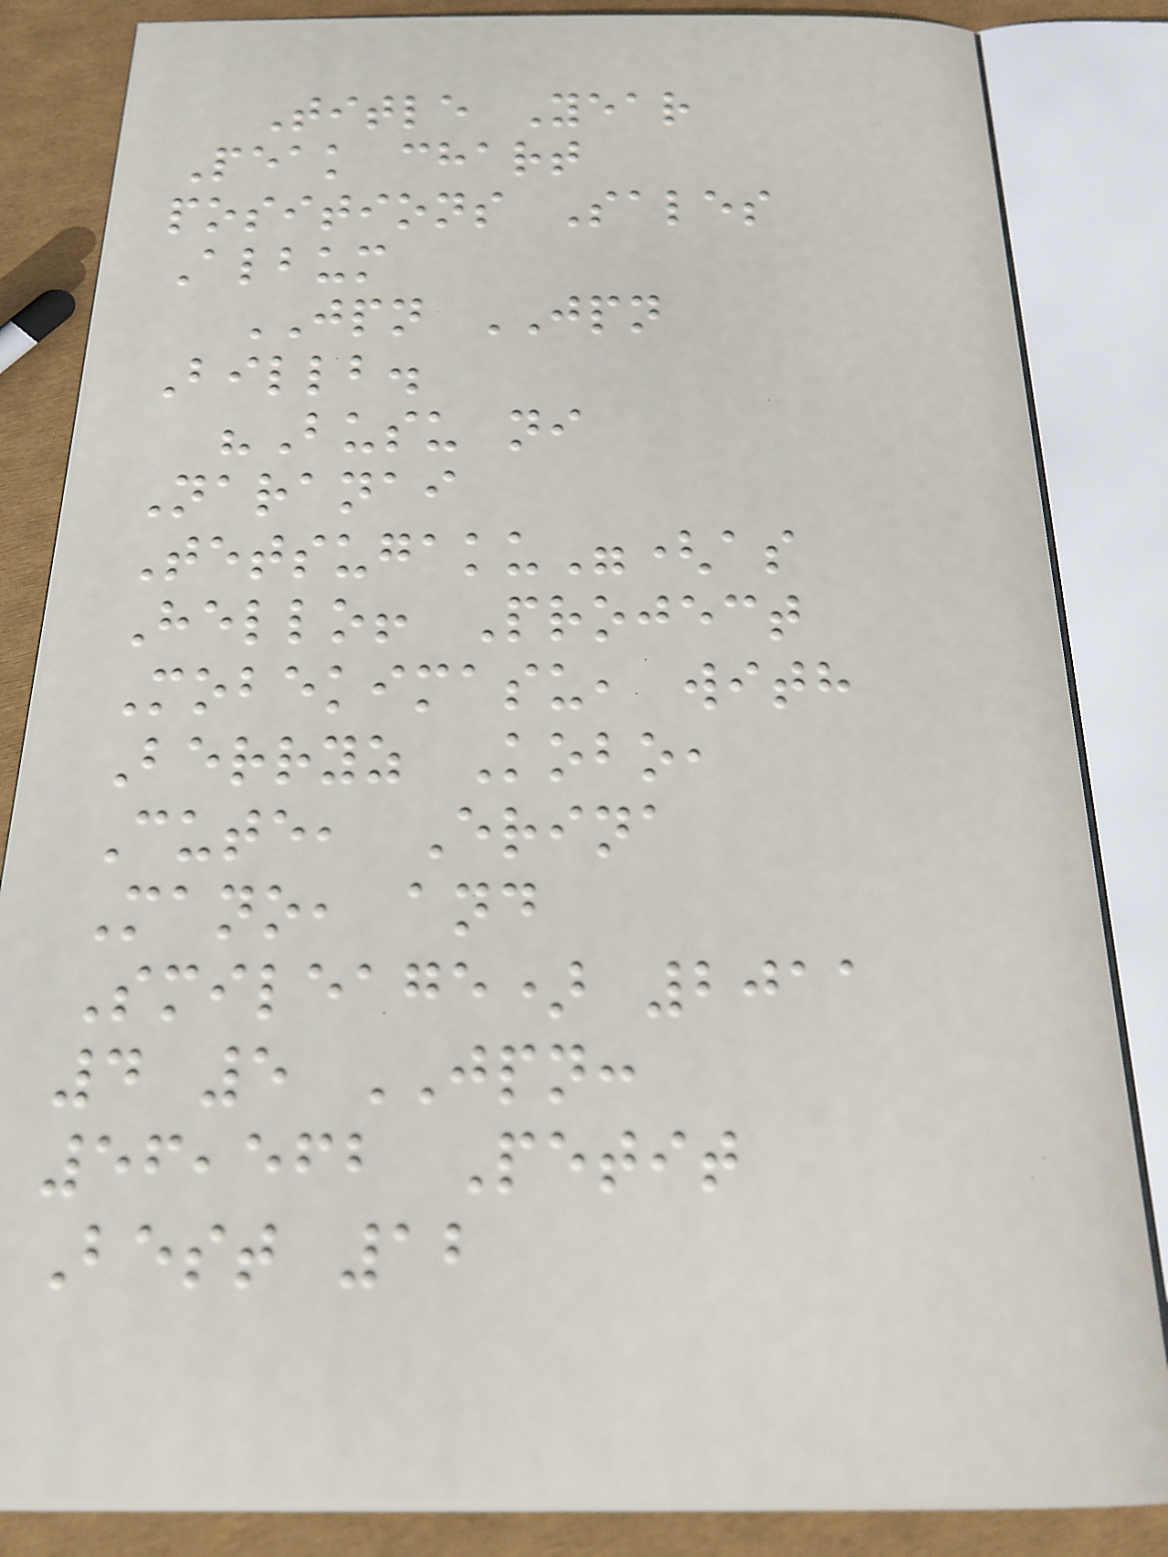Title Year
Peak chart
positions Sales
Album
JPN JPN
Billb.
"Busu ni
Naranai
Tetsugaku"(as
Hello! Project
Mobekimasu, with
Berryz Kobo,
Cute, Erina
Mano, and
Smileage) 2011
4 5 JPN:
56,562 Petit
Best 12
